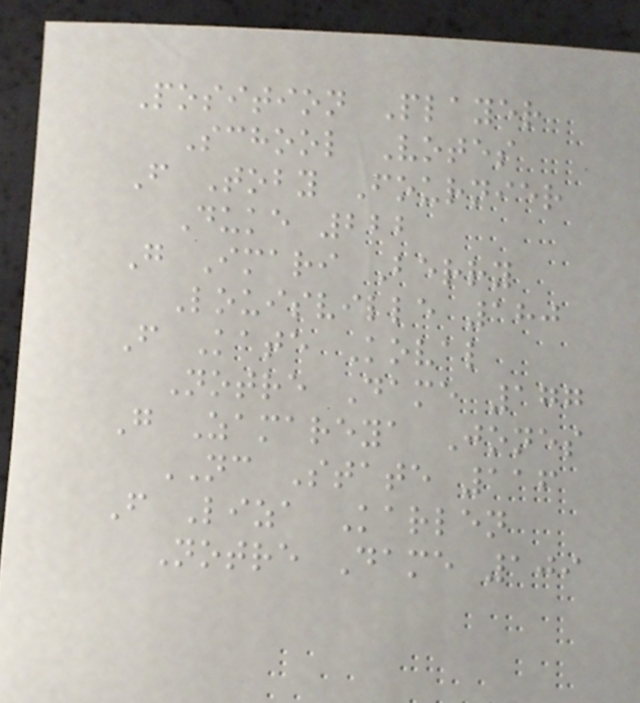Position Player
School Votes
F Toby Fournier
Duke 222
G Imari Berry
Louisville 180
F Kate Koval
Notre Dame 177
G Zamareya Jones
NC State 116
F Liza Karlen
Notre Dame 109
